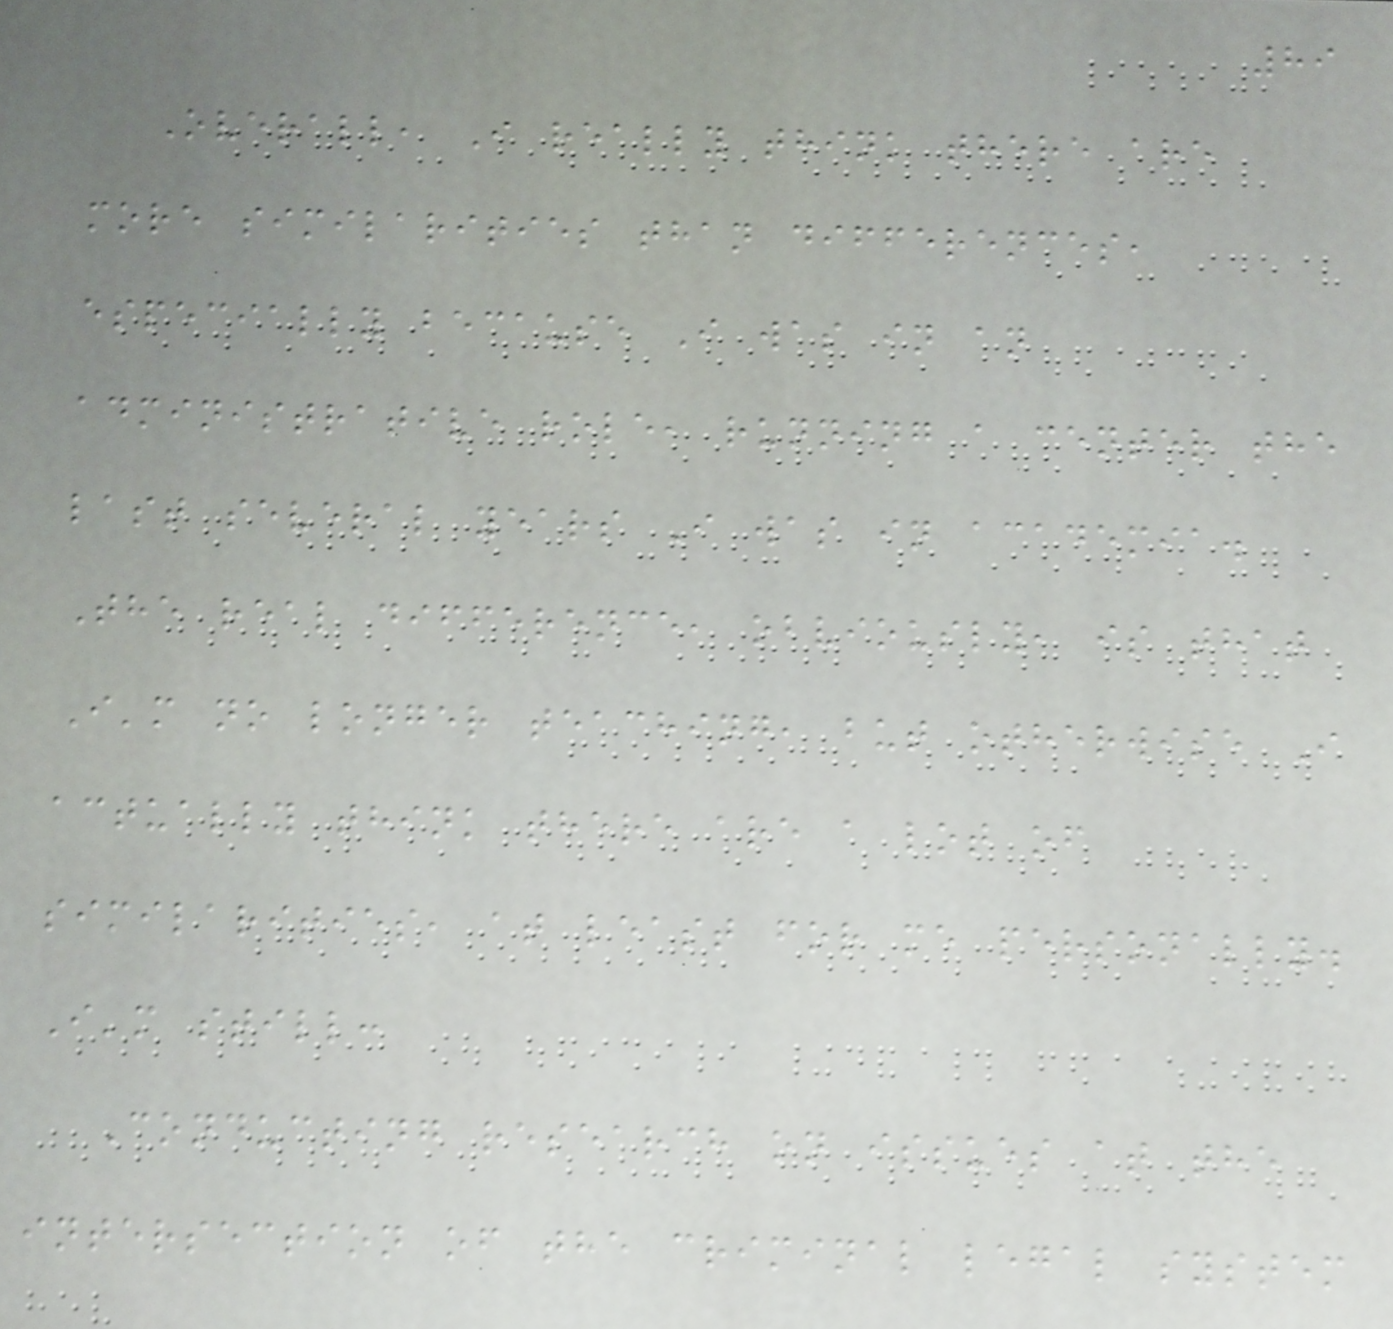89
Overall, I really think there are
more similarities than differences,
especially because I was in an
administrative role, running a center the
last several years I was in academia.
The real difference, obviously, is that
I'm no longer teaching, but otherwise I
actually think there are a lot of
similarities, at least for me personally.
I'm still:
Conducting research on issues at the
intersection of the criminal legal system
